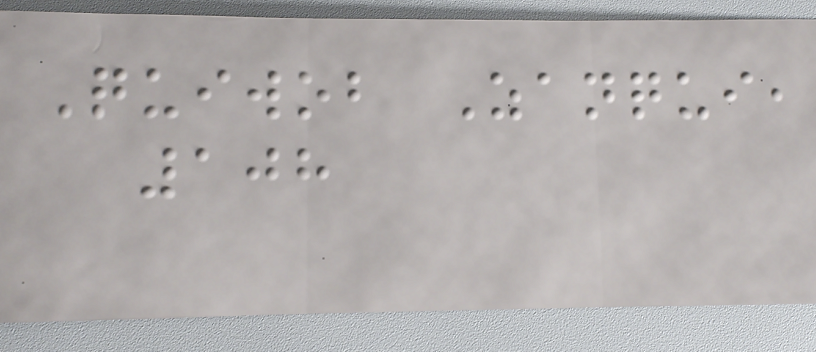Quiwob Zanqui,
108
